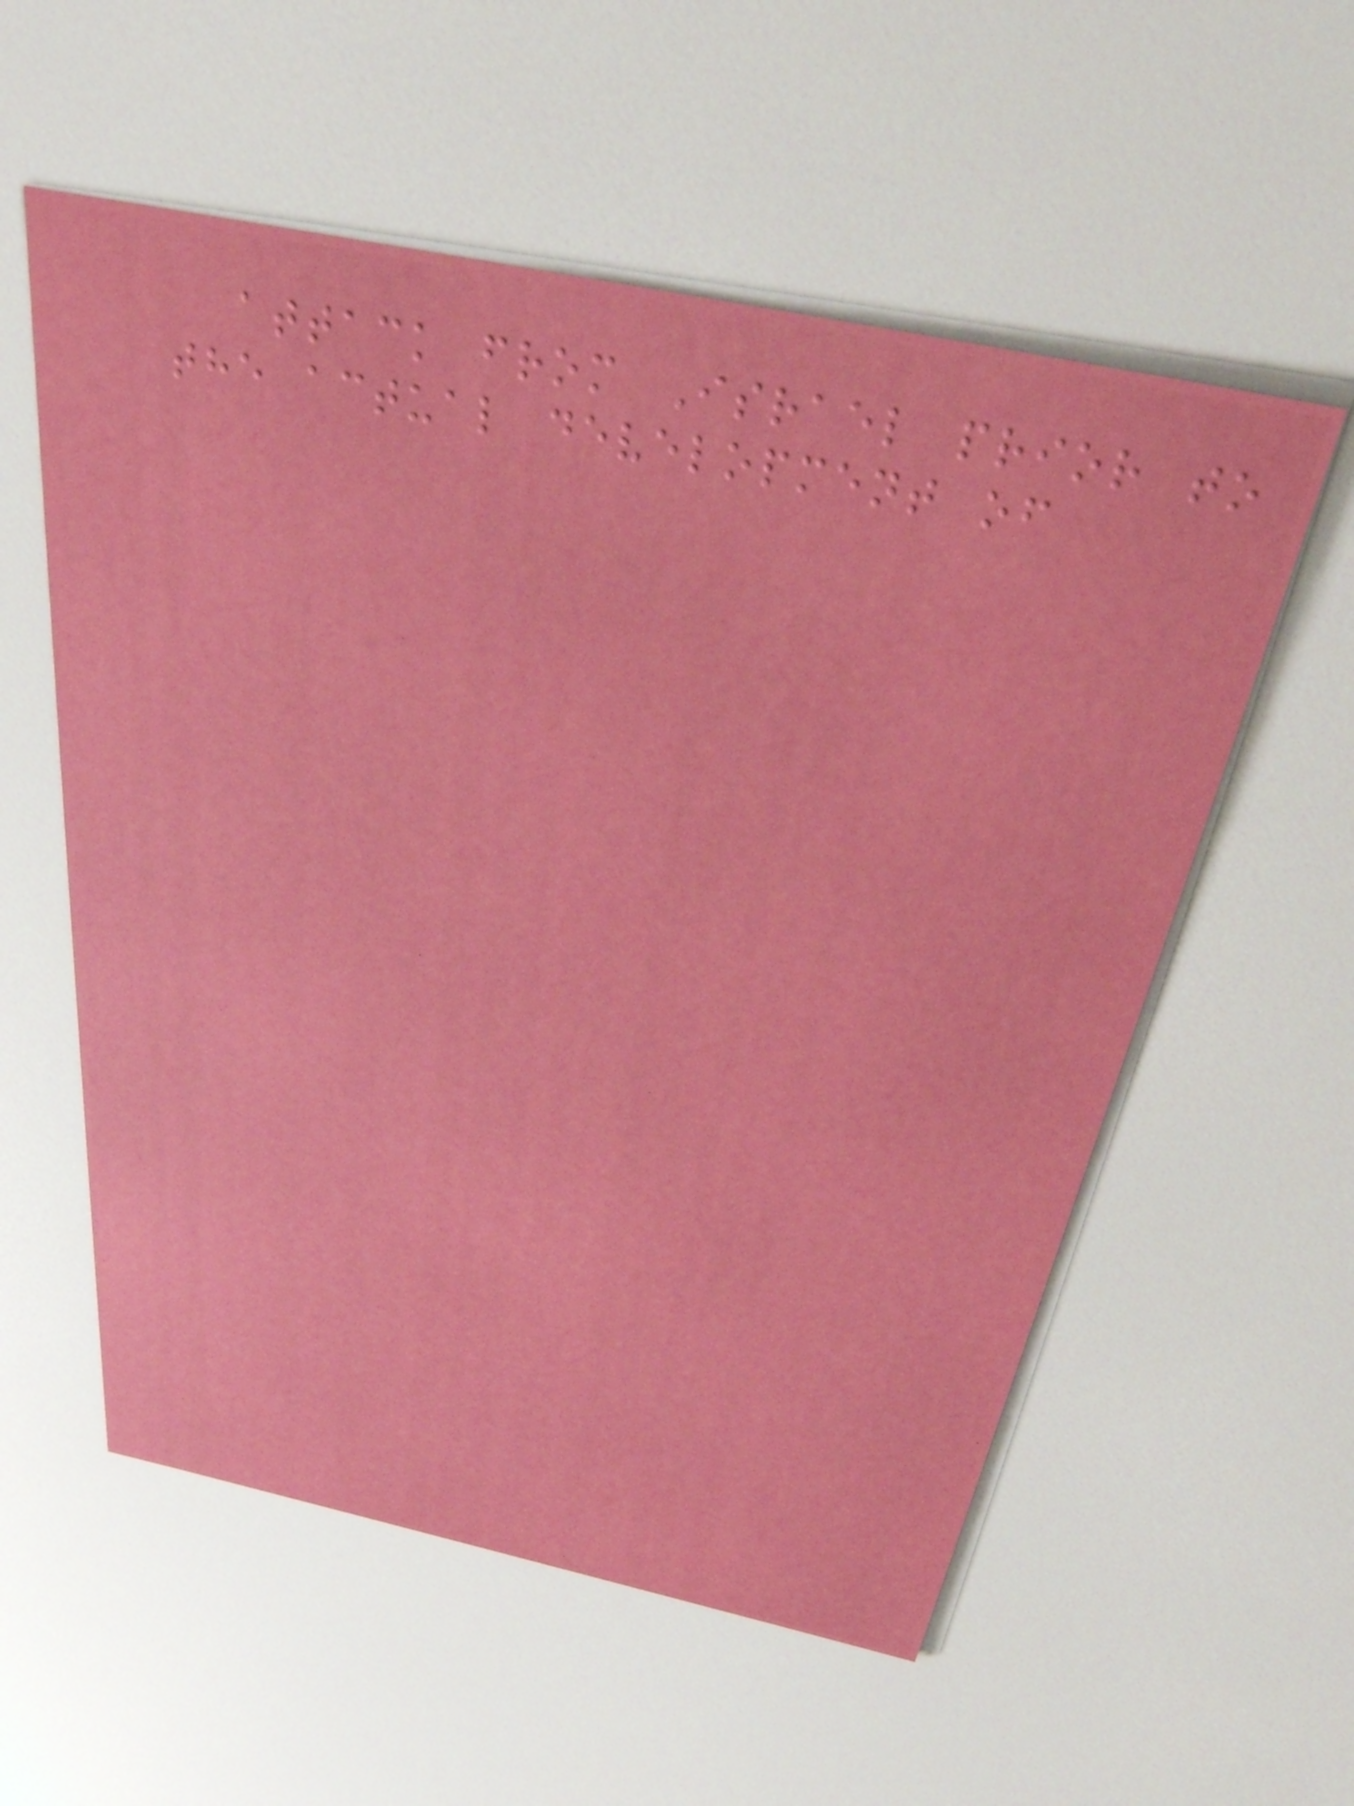attack from Israel prior to
the actual development of
